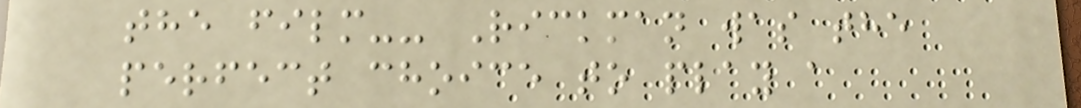the film-- Rickman was the
perfect choice to play a
